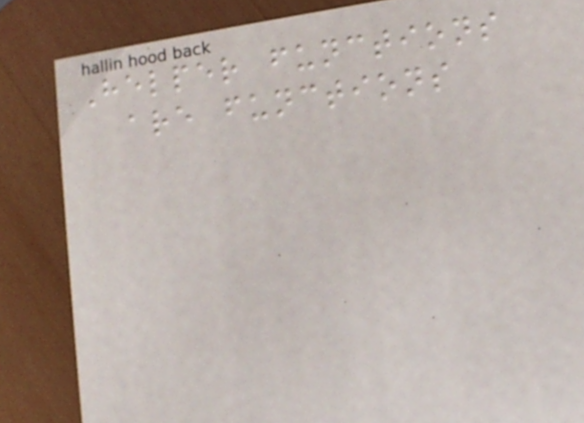Helper functions
are functions
